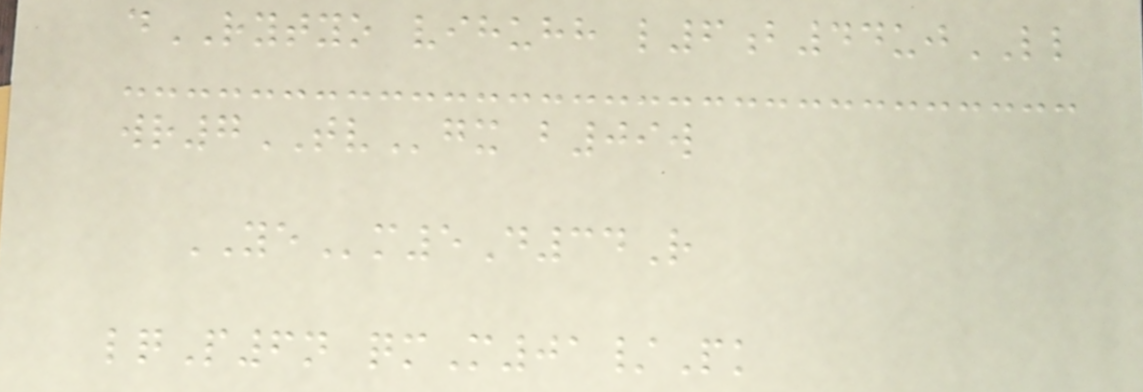dRYTYO vihuhh l6b44ujLL
wr7TVgx b09w
YEm5D34R
lqP6n qmM01/Pk
